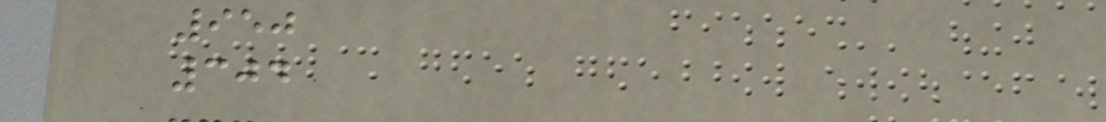950
304
